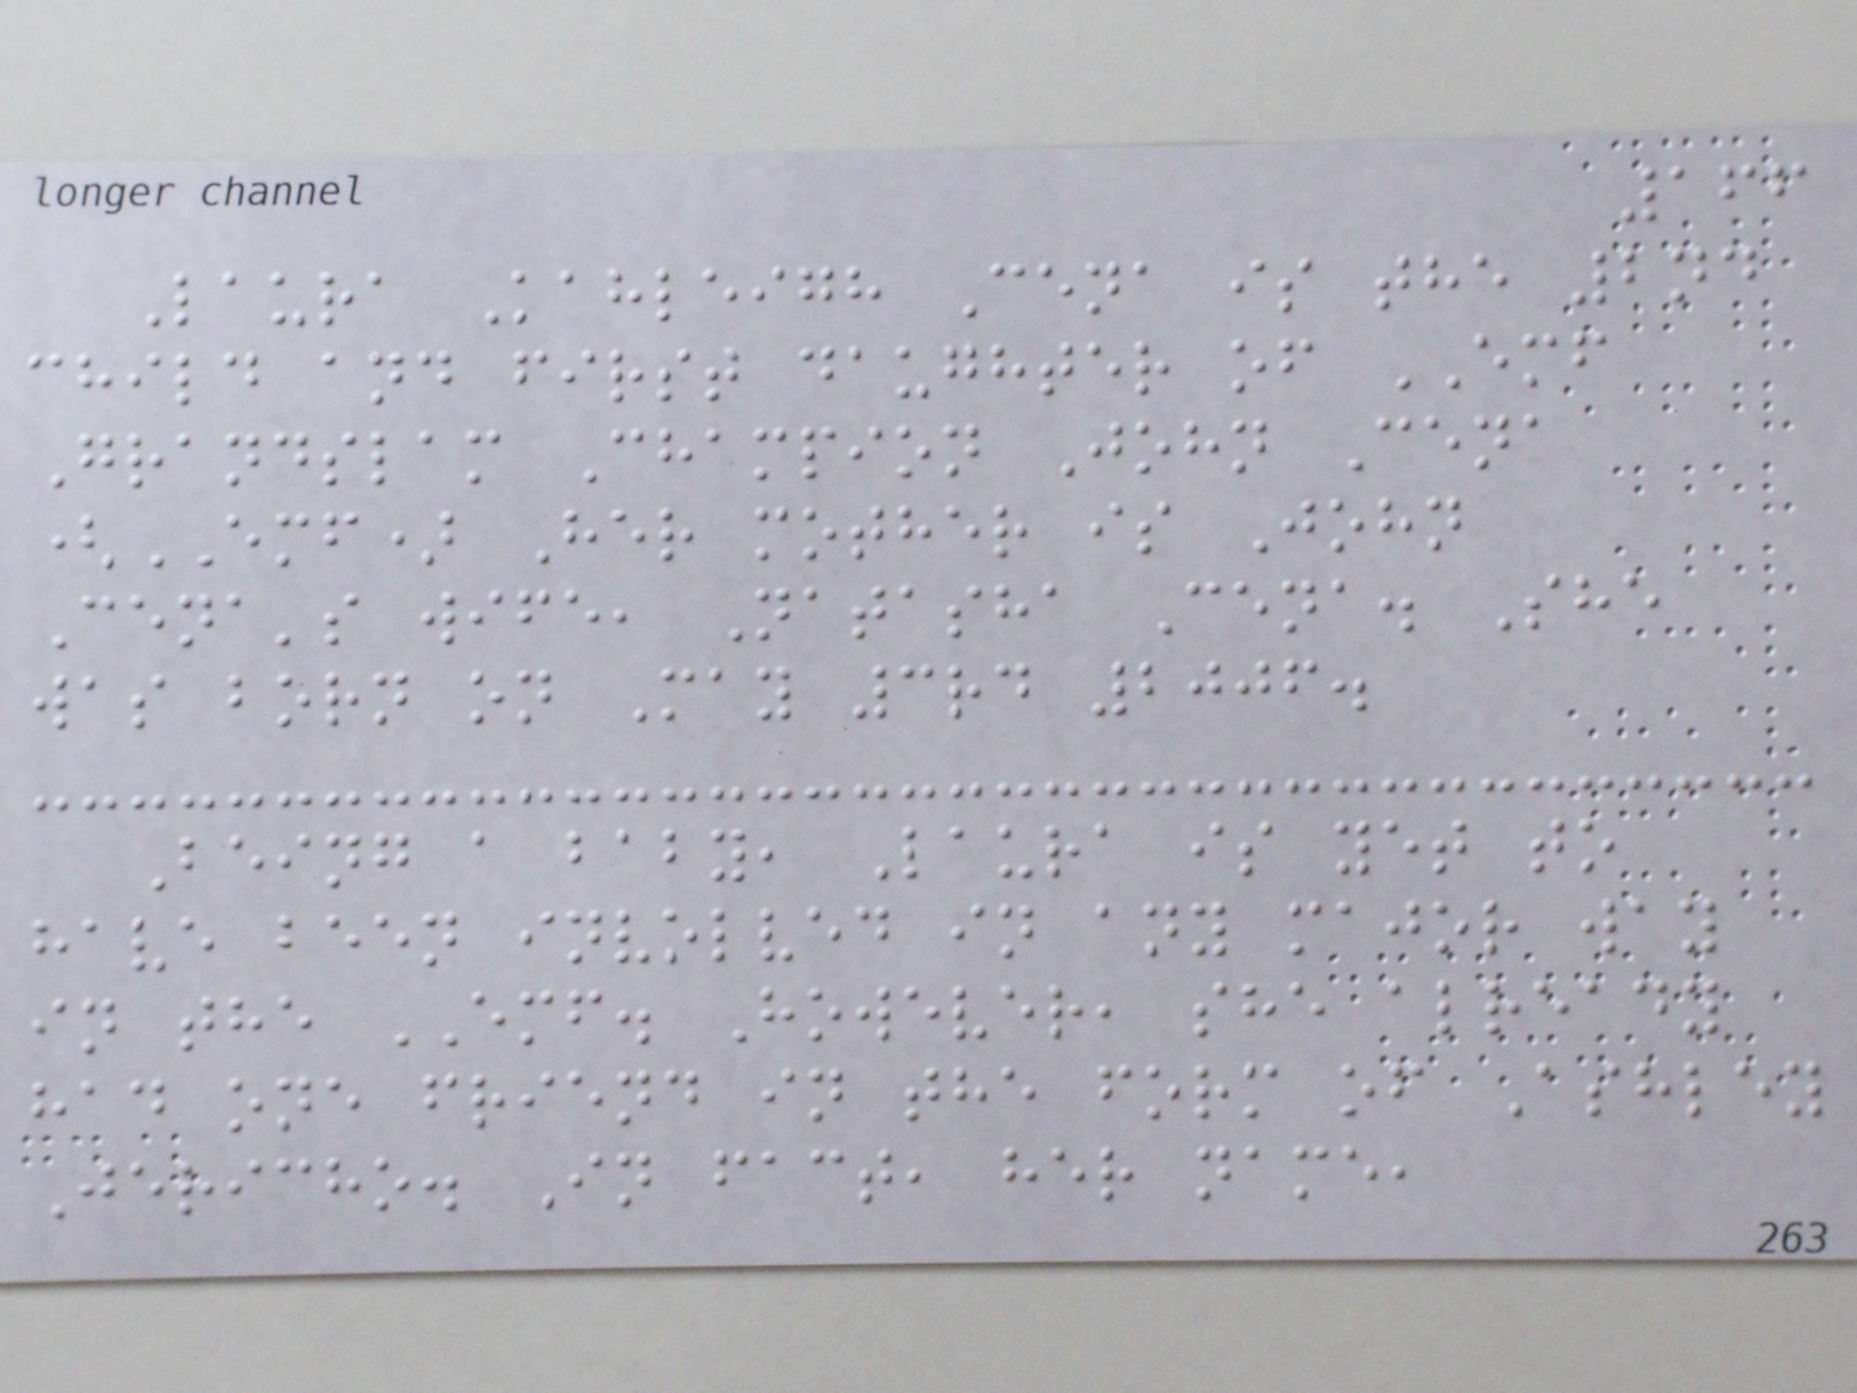166
Laura Kahleigh Cena is the 2nd
child and first daughter of EMF
Grandslam Champion John Cena
(EMF) Her mother is John
Cena's wife, Natasha Cena. She
was born on May 3rd 2006.
Being a baby, Laura is yet to
have been involved in any major way
in the EMF. However, she already
had one friend in the form of Ashley
Jericho. In fact, her name,
